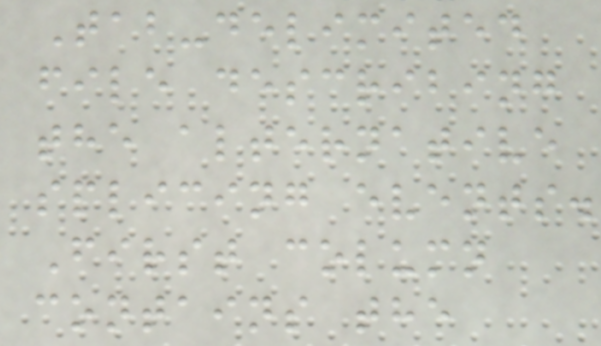Tab-delimited
file describing
the alternative
splicing events.
First column
contains the
